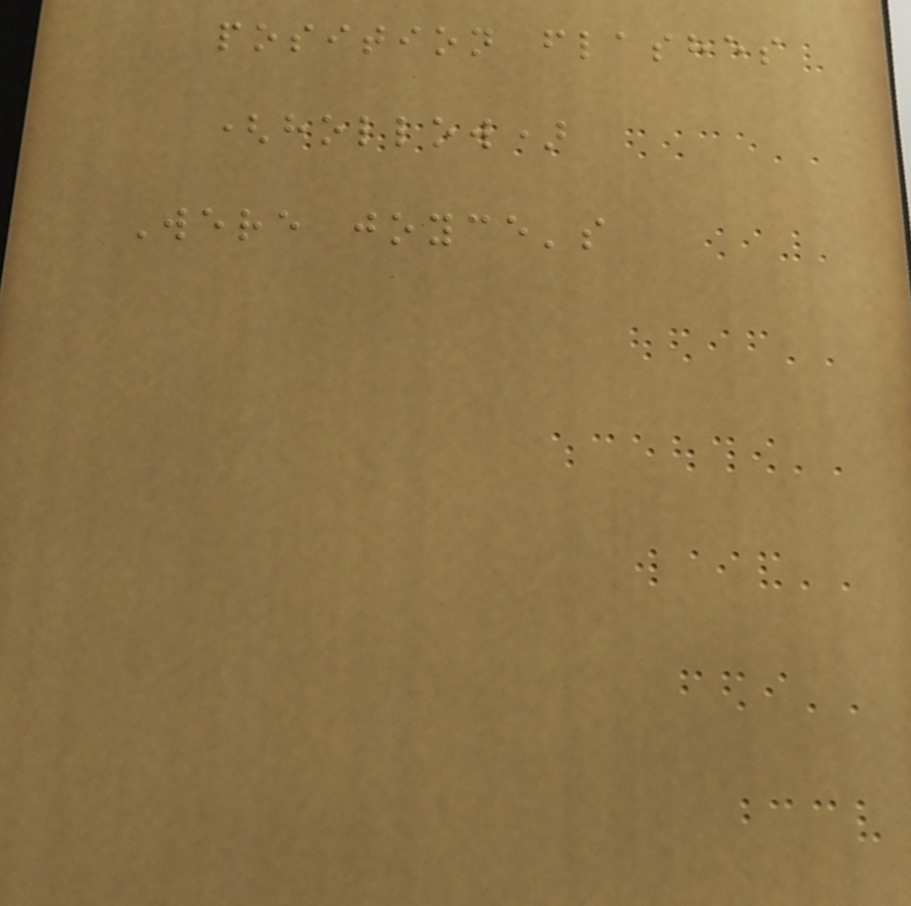position flashes
(hollow)
Were joyce's
